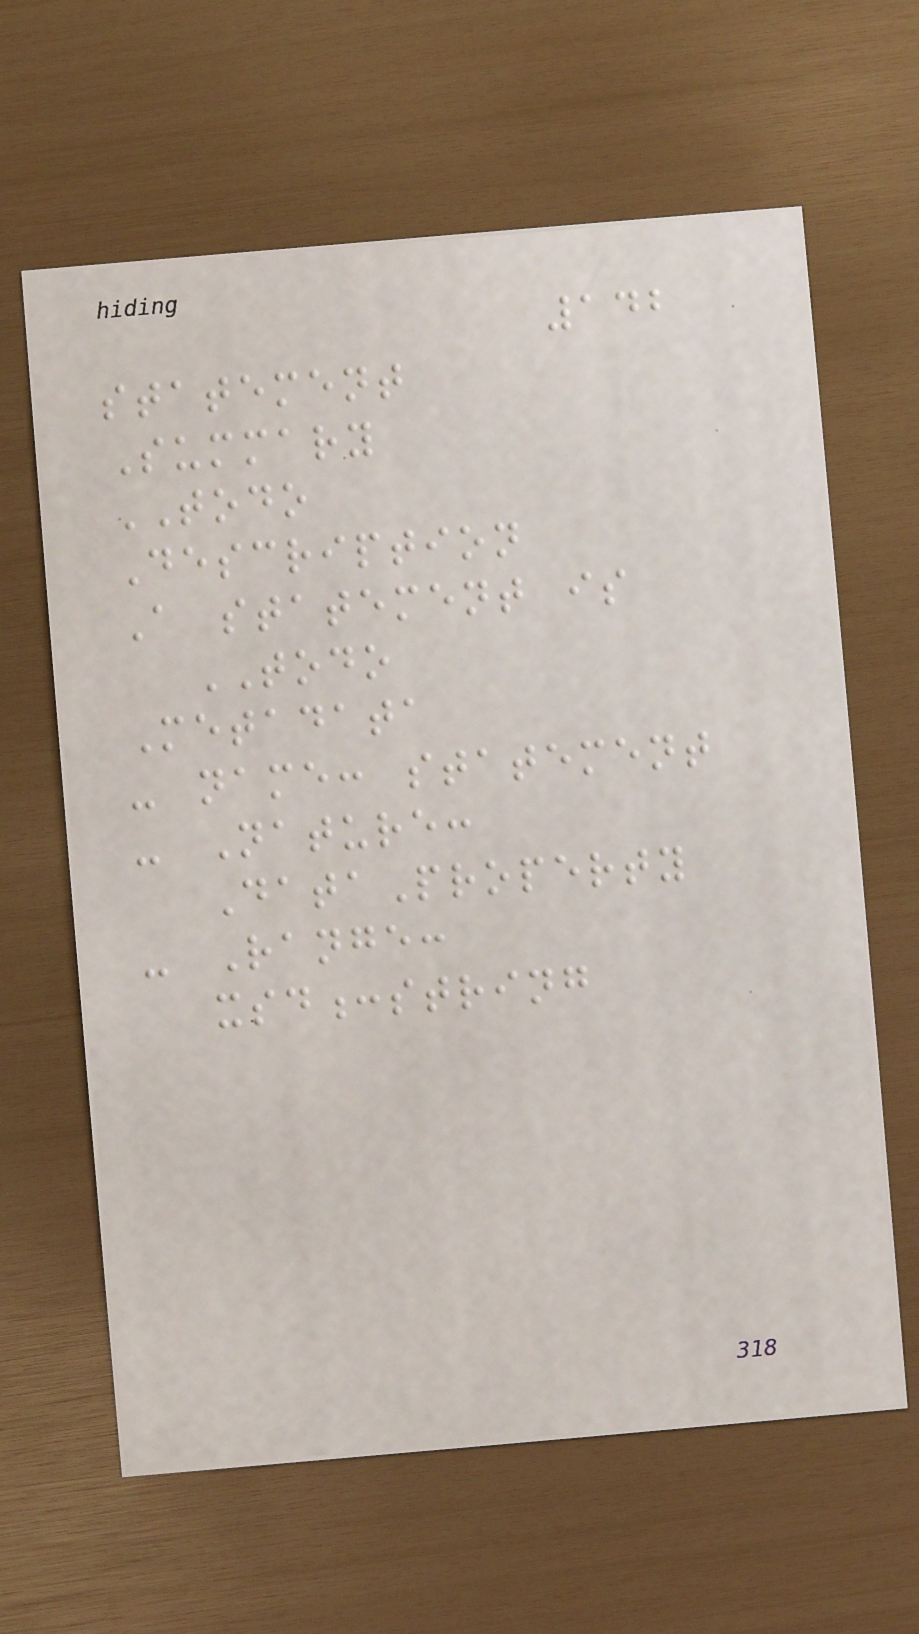142
statement
Summary
TODO
Description
A statement is
TODO
Metadata
- name: statement
- Nature:
DataProperty
- Range:
xsd:string
